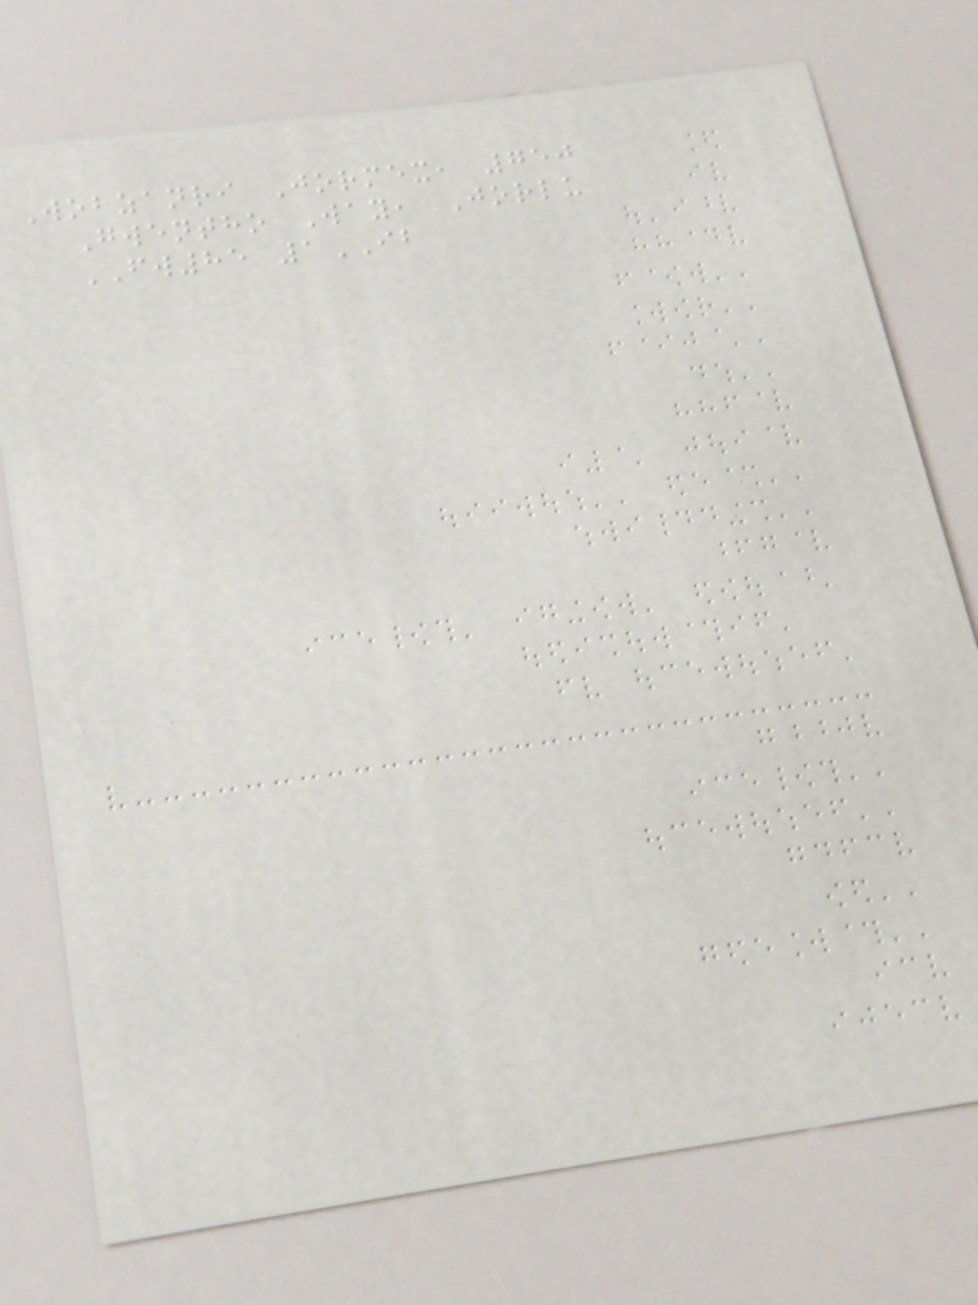Wobzanri Jormex, 750
Gwentho Way, Jorlu
FW85 1IB
